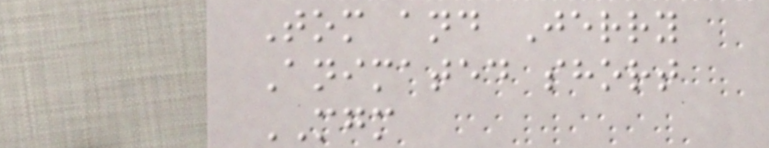Tom and Jerry
Animated short
MGM
